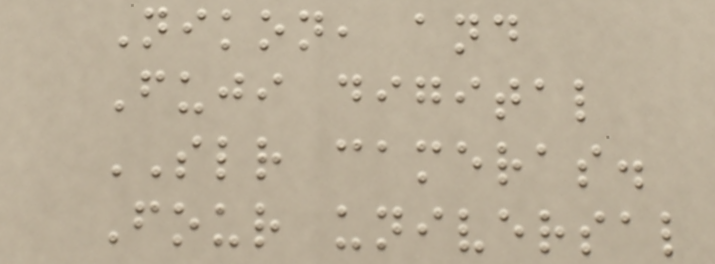Nikon, and
Fuji digital
SLR cameras.
Four universal
